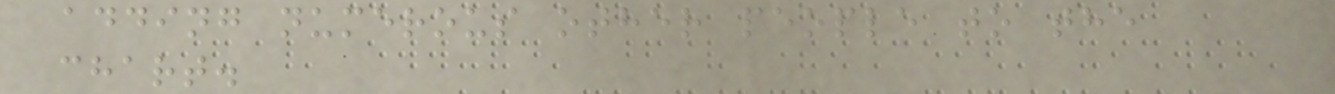adding numerous other people to the
chart.
